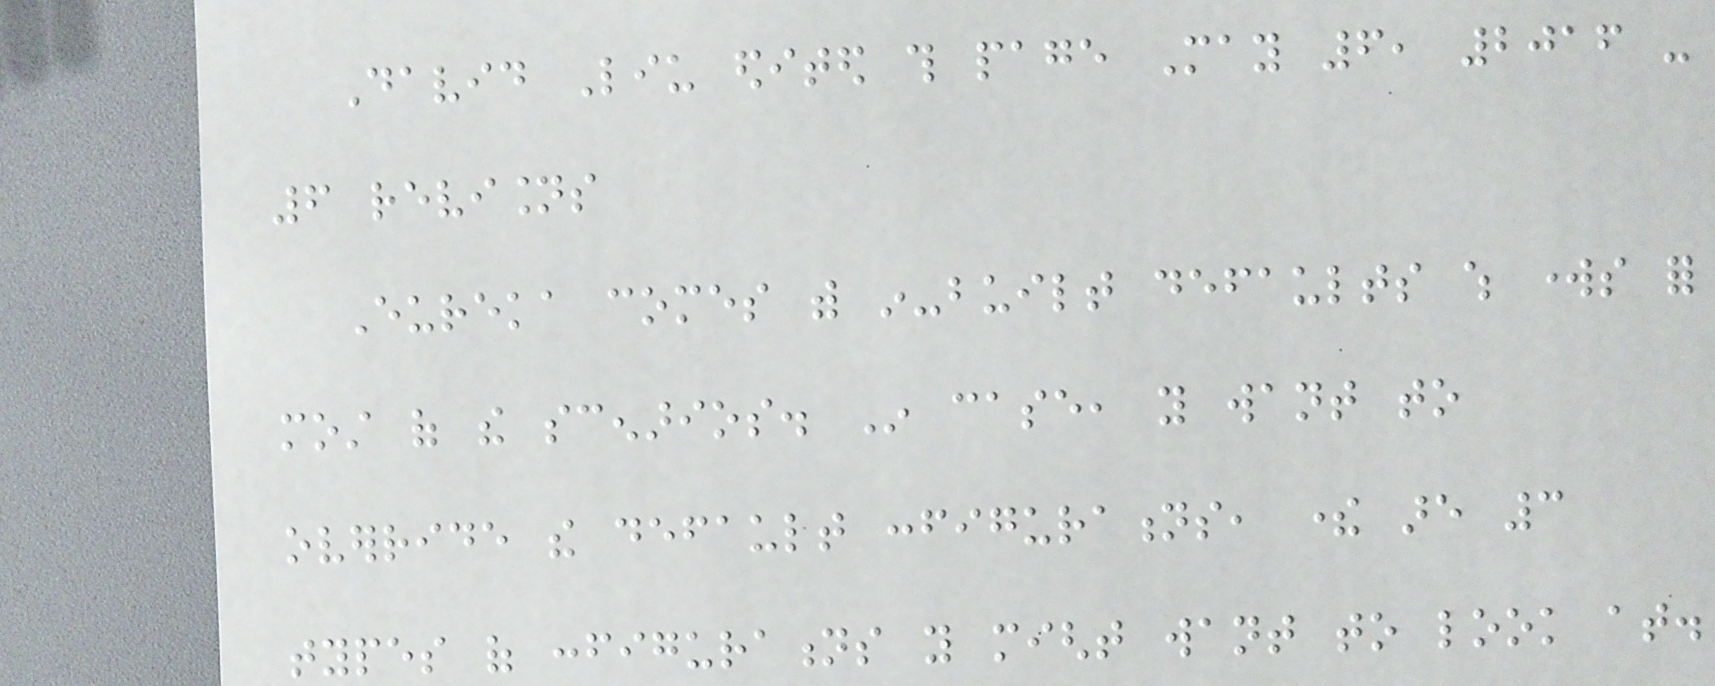David Liu edited this page May 6, 2016 -
6 revisions
Eureka comes with in-built defaults which works for
most of the scenarios. In case, you want to
override the default configurations, there are 3
types of configurations you might want to look at.
